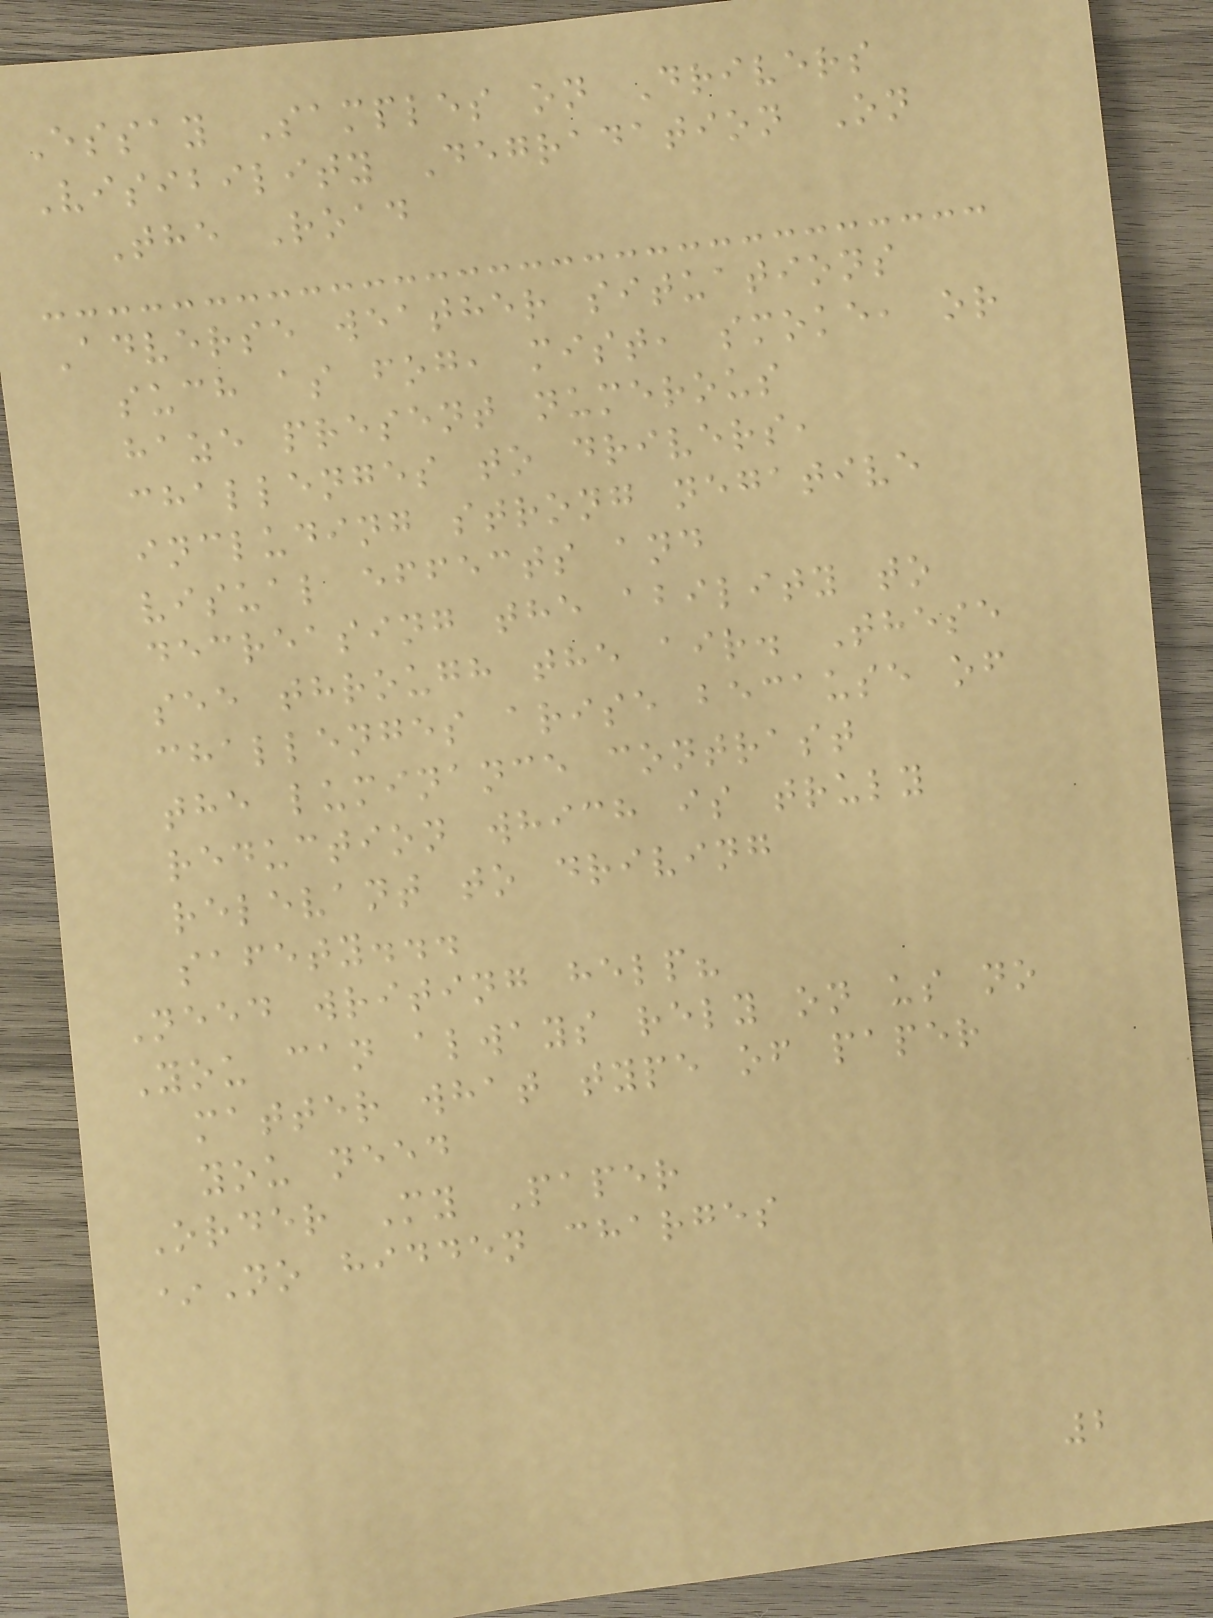Essay Samples on Drivers
Visibility Degradation On
The Road
Adverse weather situations
such as fog, mist, smoke, or
haze present numerous
challenges to drivers,
including strong negative
visual effects and
decreasing the ability to
see through the air. These
challenges arise because of
the luminance contrast
reduction which is truly
relevant to driving
safety...
Need writing help?
You can always rely on us no
matter what type of paper
you need
Order My Paper
*No hidden charges
2
